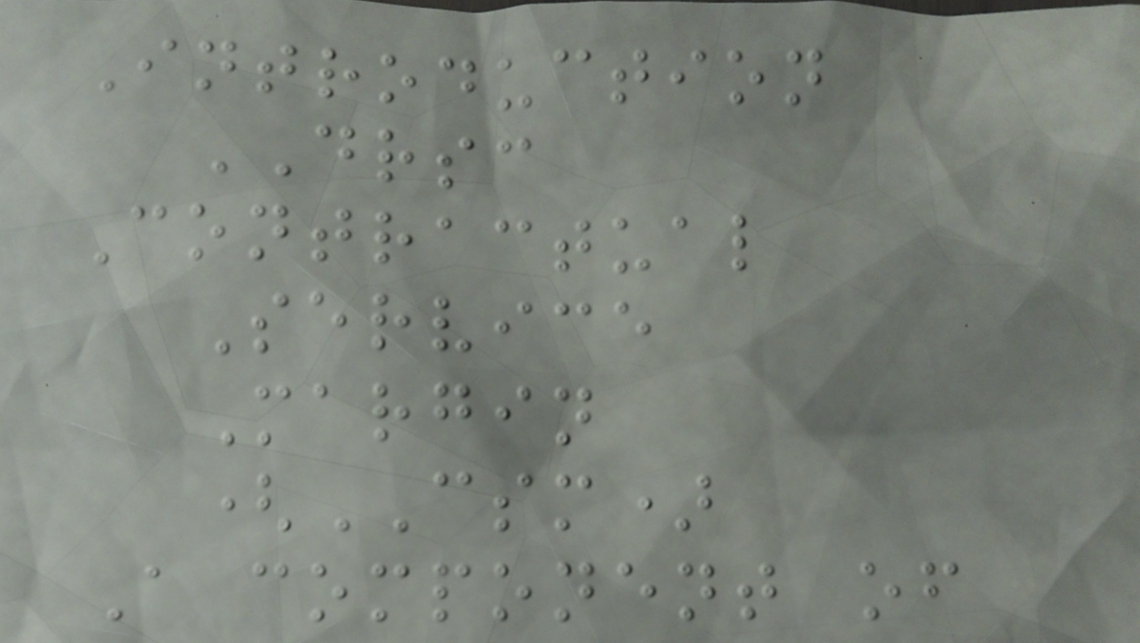Introduction
DRSC
Contractual
Service
Margin
(CSM)
A component of
